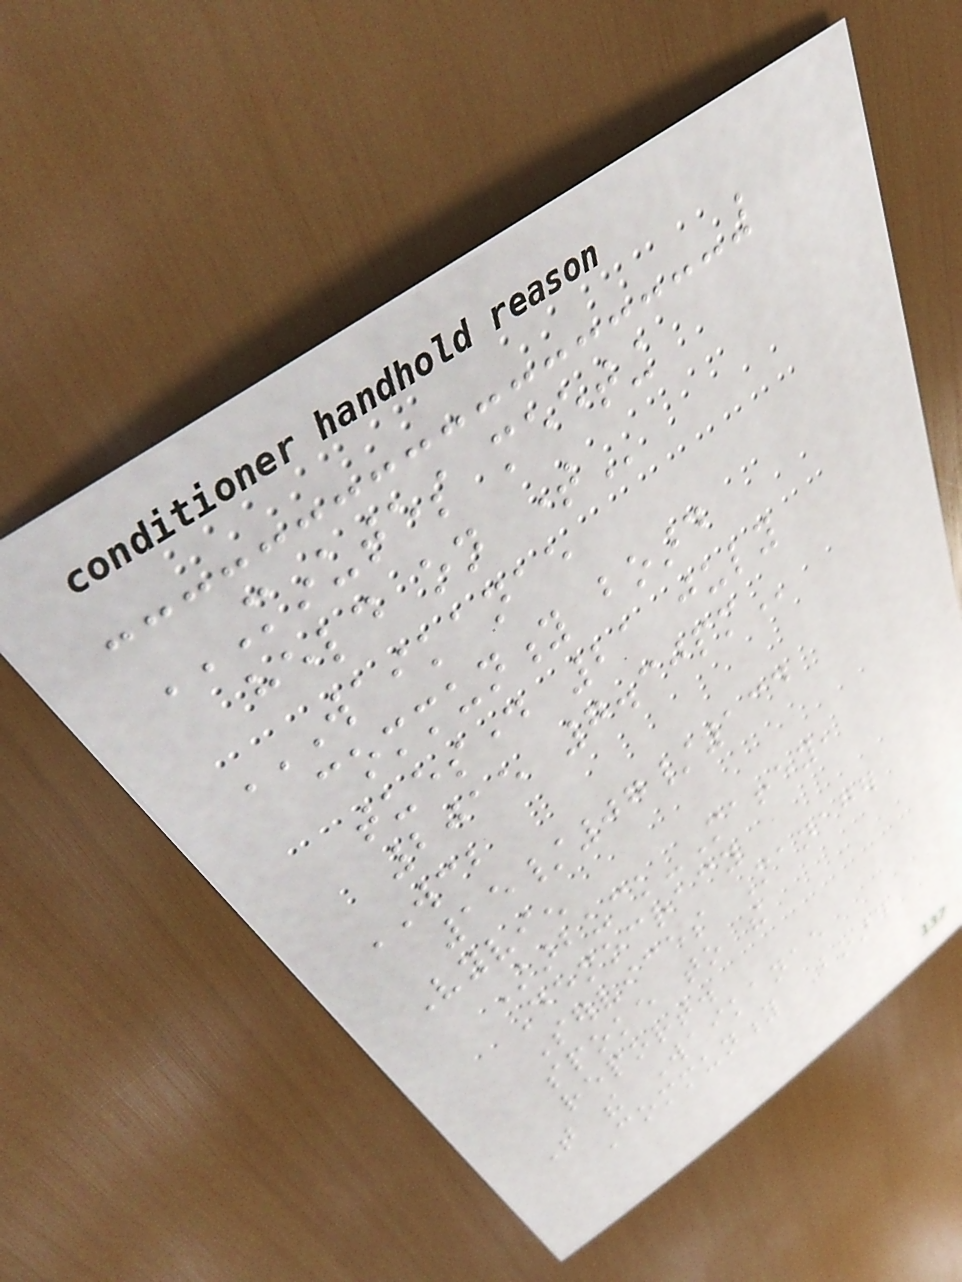MINUTES MEETING
HELD ON TIME
WAIKANAE
COMMUNITY BOARD
TUESDAY 21 JULY
2015 7.30PM
WCB
15/07/134
Vyvien
Starbuck-Maffey,
Democracy
Services Manager
spoke to the
report.
That the Waikanae
Community Board
